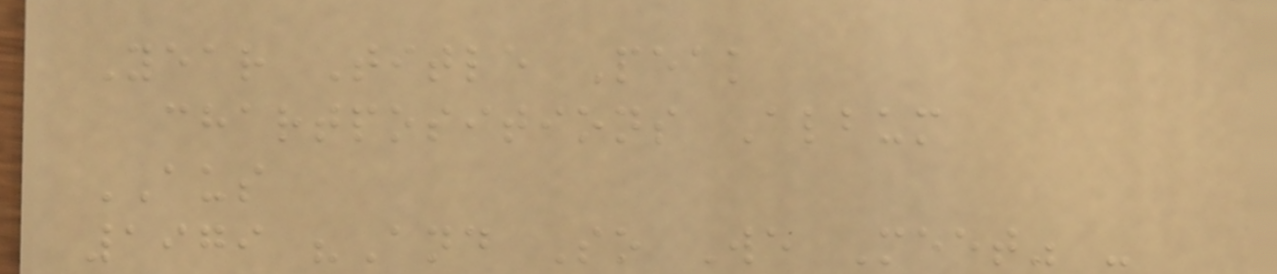Year Title Peak
chartpositions Album
AUS
1979 "And So We Meet" -
